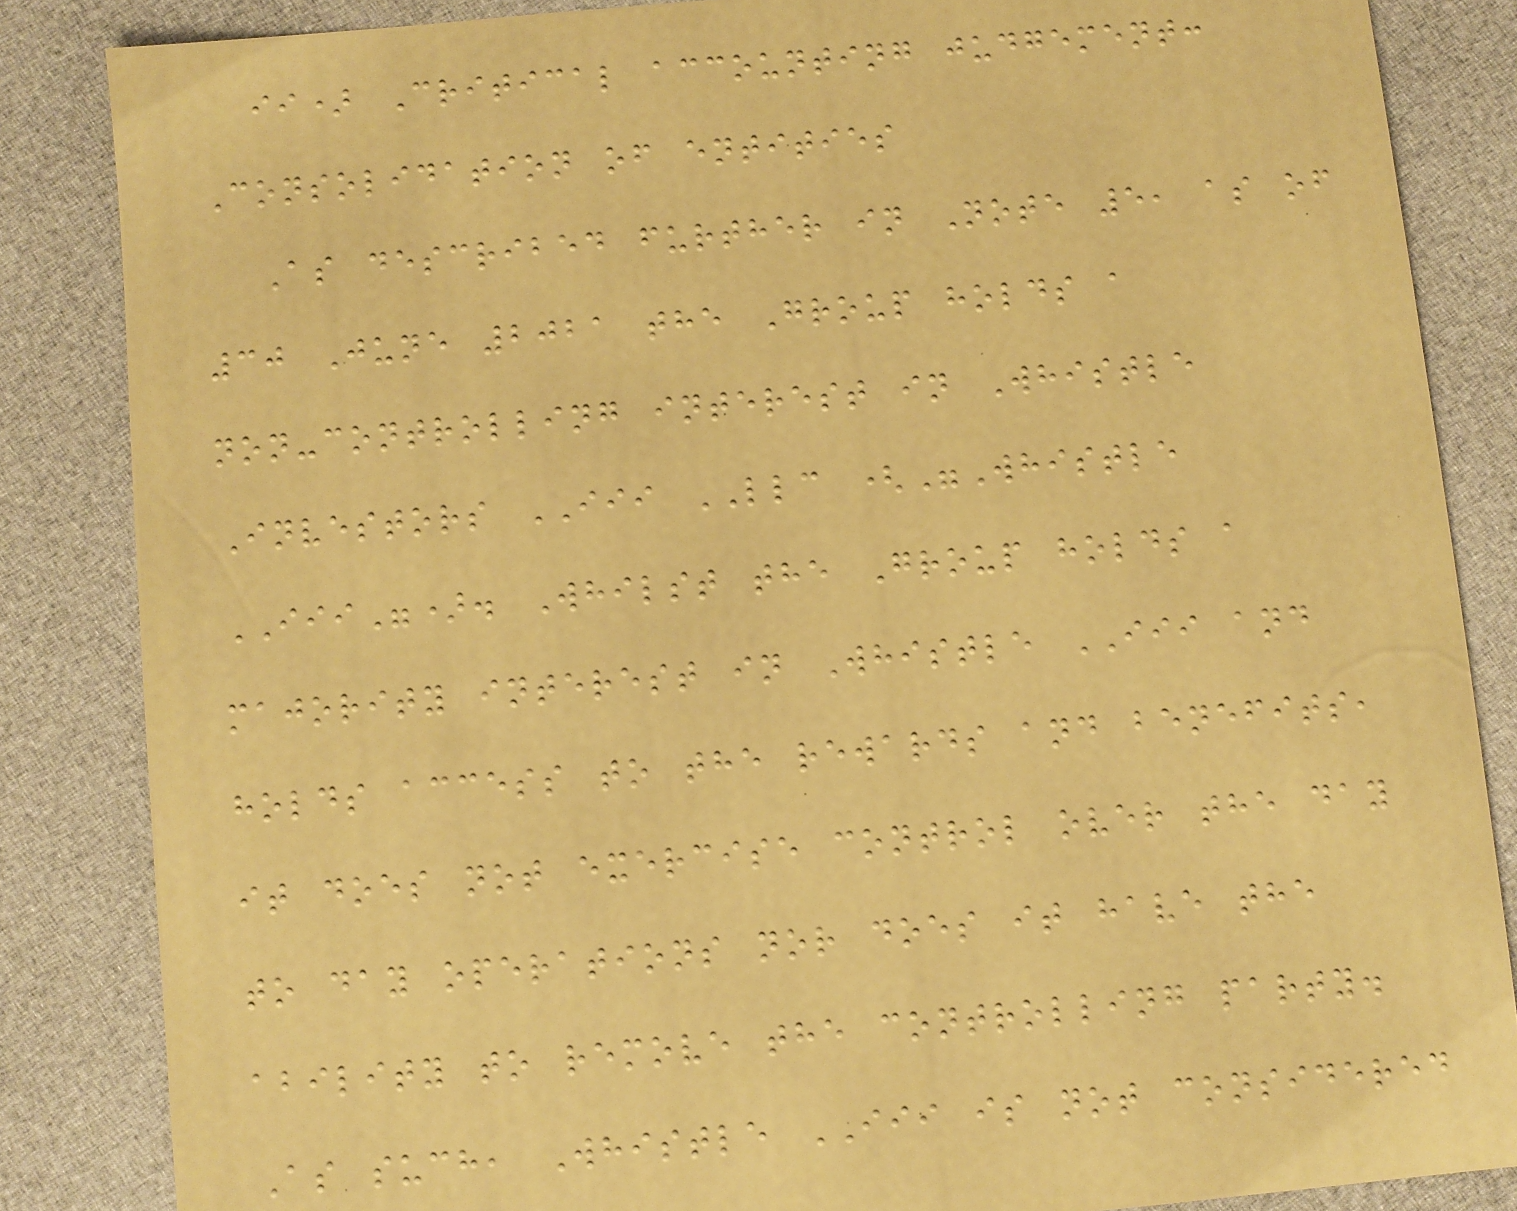ii) Critical accounting judgement:
Consolidation of entities
As described further in Note 5, as of
30 June 2021 the Group holds a
non-controlling interest in Whistle
Investors III LLC ("Whistle
III"). Whilst the Group holds a
majority interest in Whistle III and
holds access to the rewards and benefits,
it does not exercise control over the day
to day operations nor does it have the
ability to remove the controlling party.
As such, Whistle III is not considered
